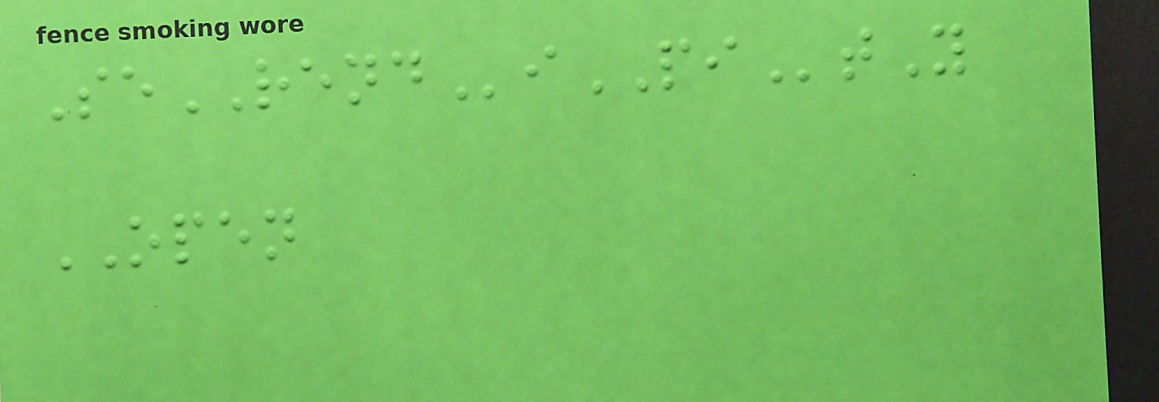SeRENDiPItY
OPEN
